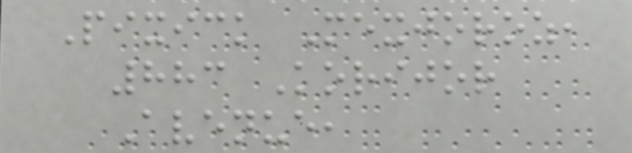Pixick Mexjoroz,
883 Korijor
Avenue,
